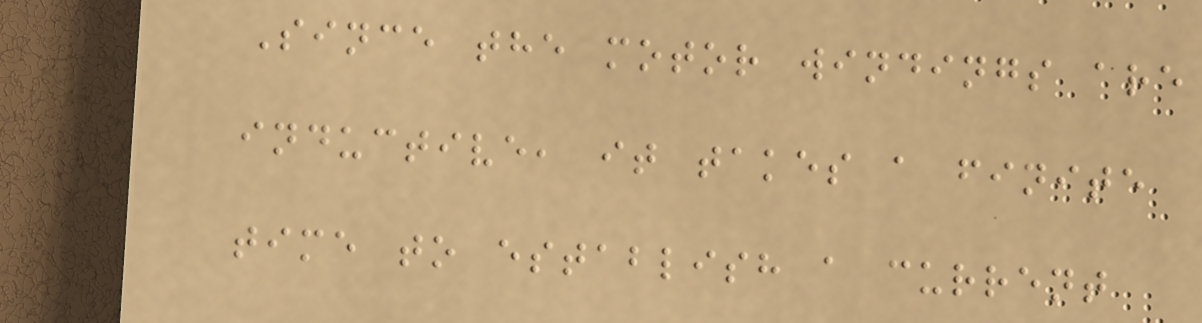Since the motor windings are
inductive, it takes a finite
time to establish a current
